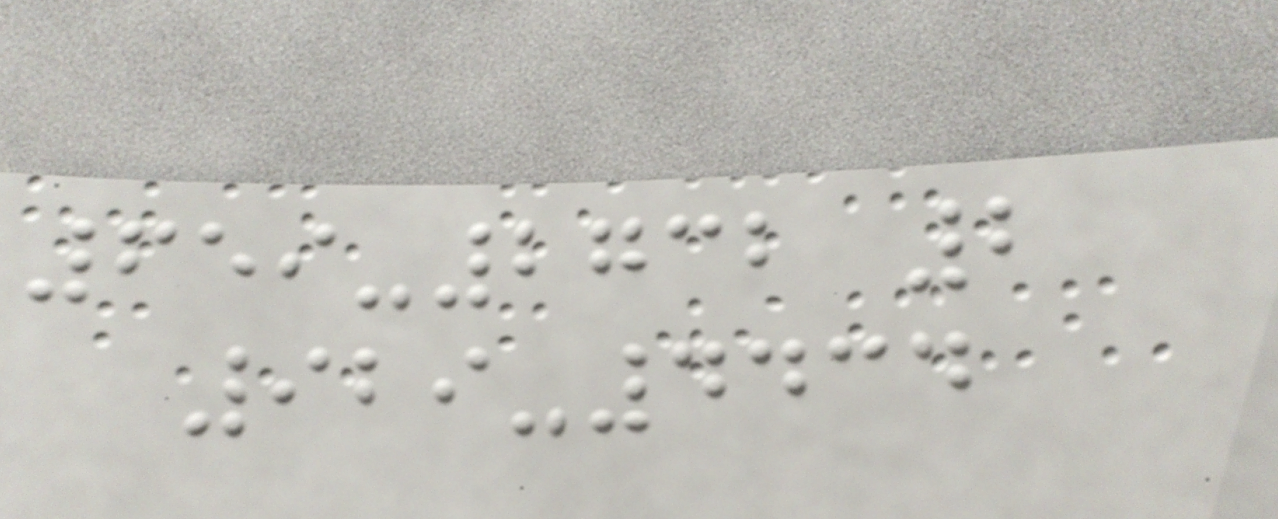659-2732 2
929-4434
